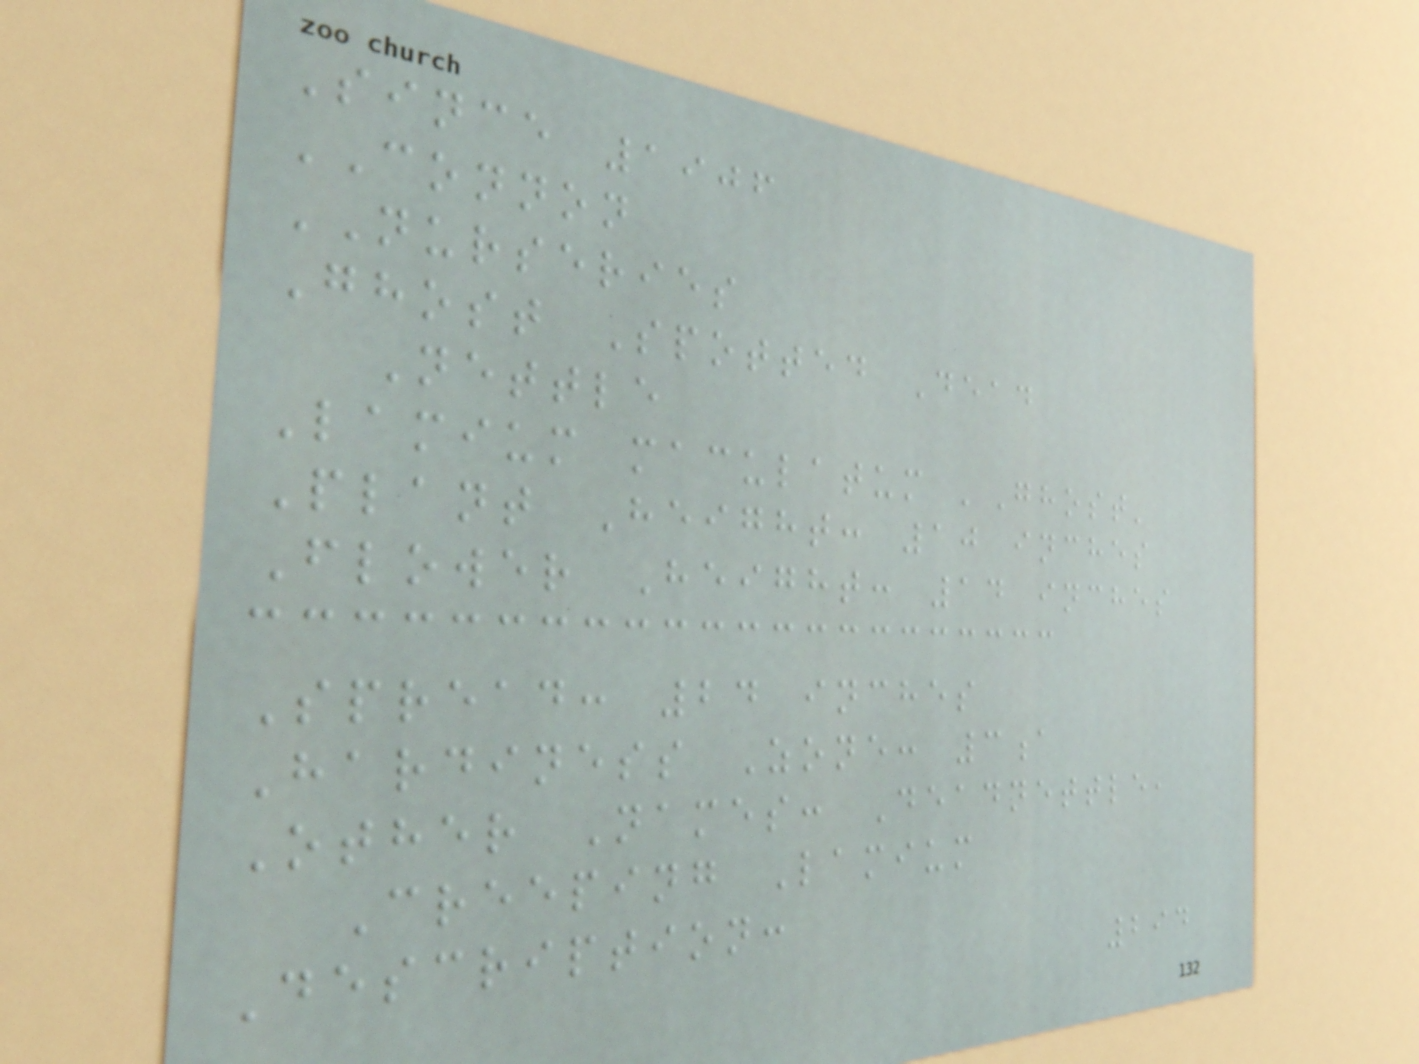Since 1906
CONNON
NURSERIES
Ghost Spotted Dead
Nettle
Lamium maculatum 'Ghost'
Plant Height: 10 inches
Flower Height: 14 inches
Spread: 24 inches
Hardiness Zone: 3a
Other Names: Deadnettle,
Creeping Lamium
Description:
294
